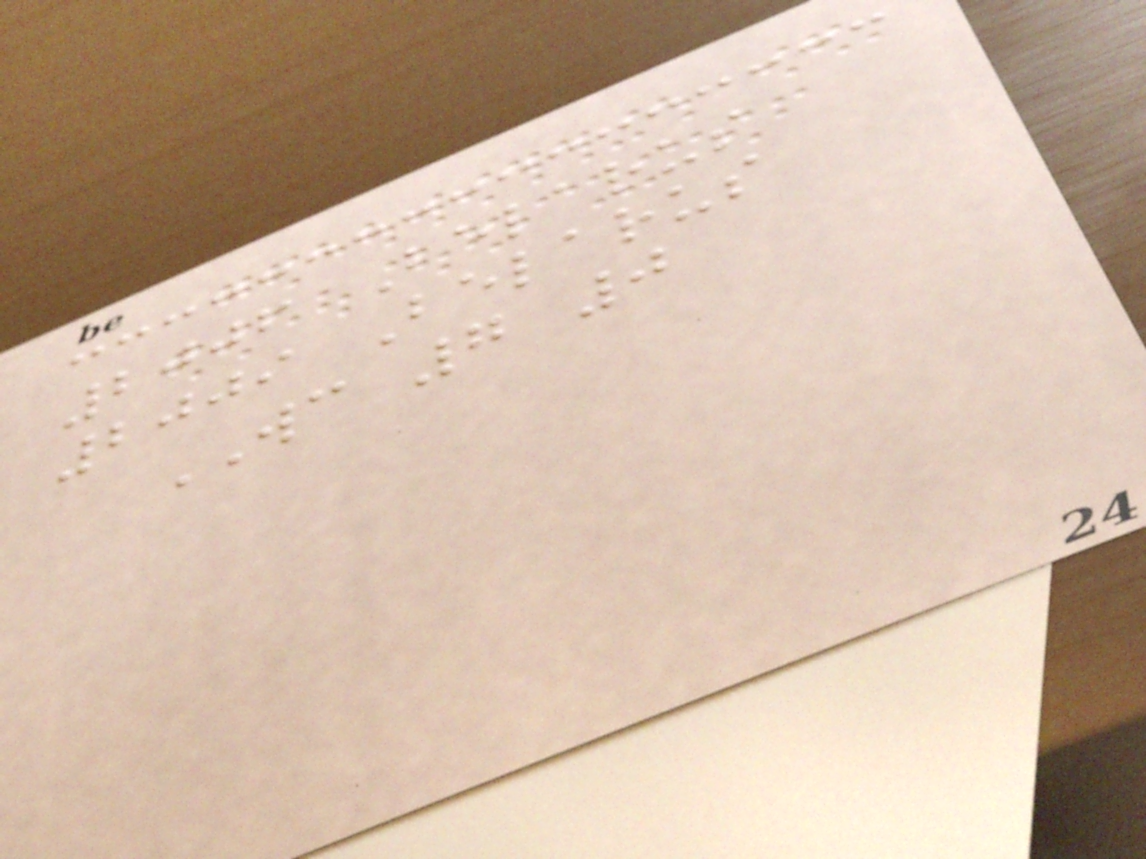2006 Belarus
2009 Belarus
WC 7 0
